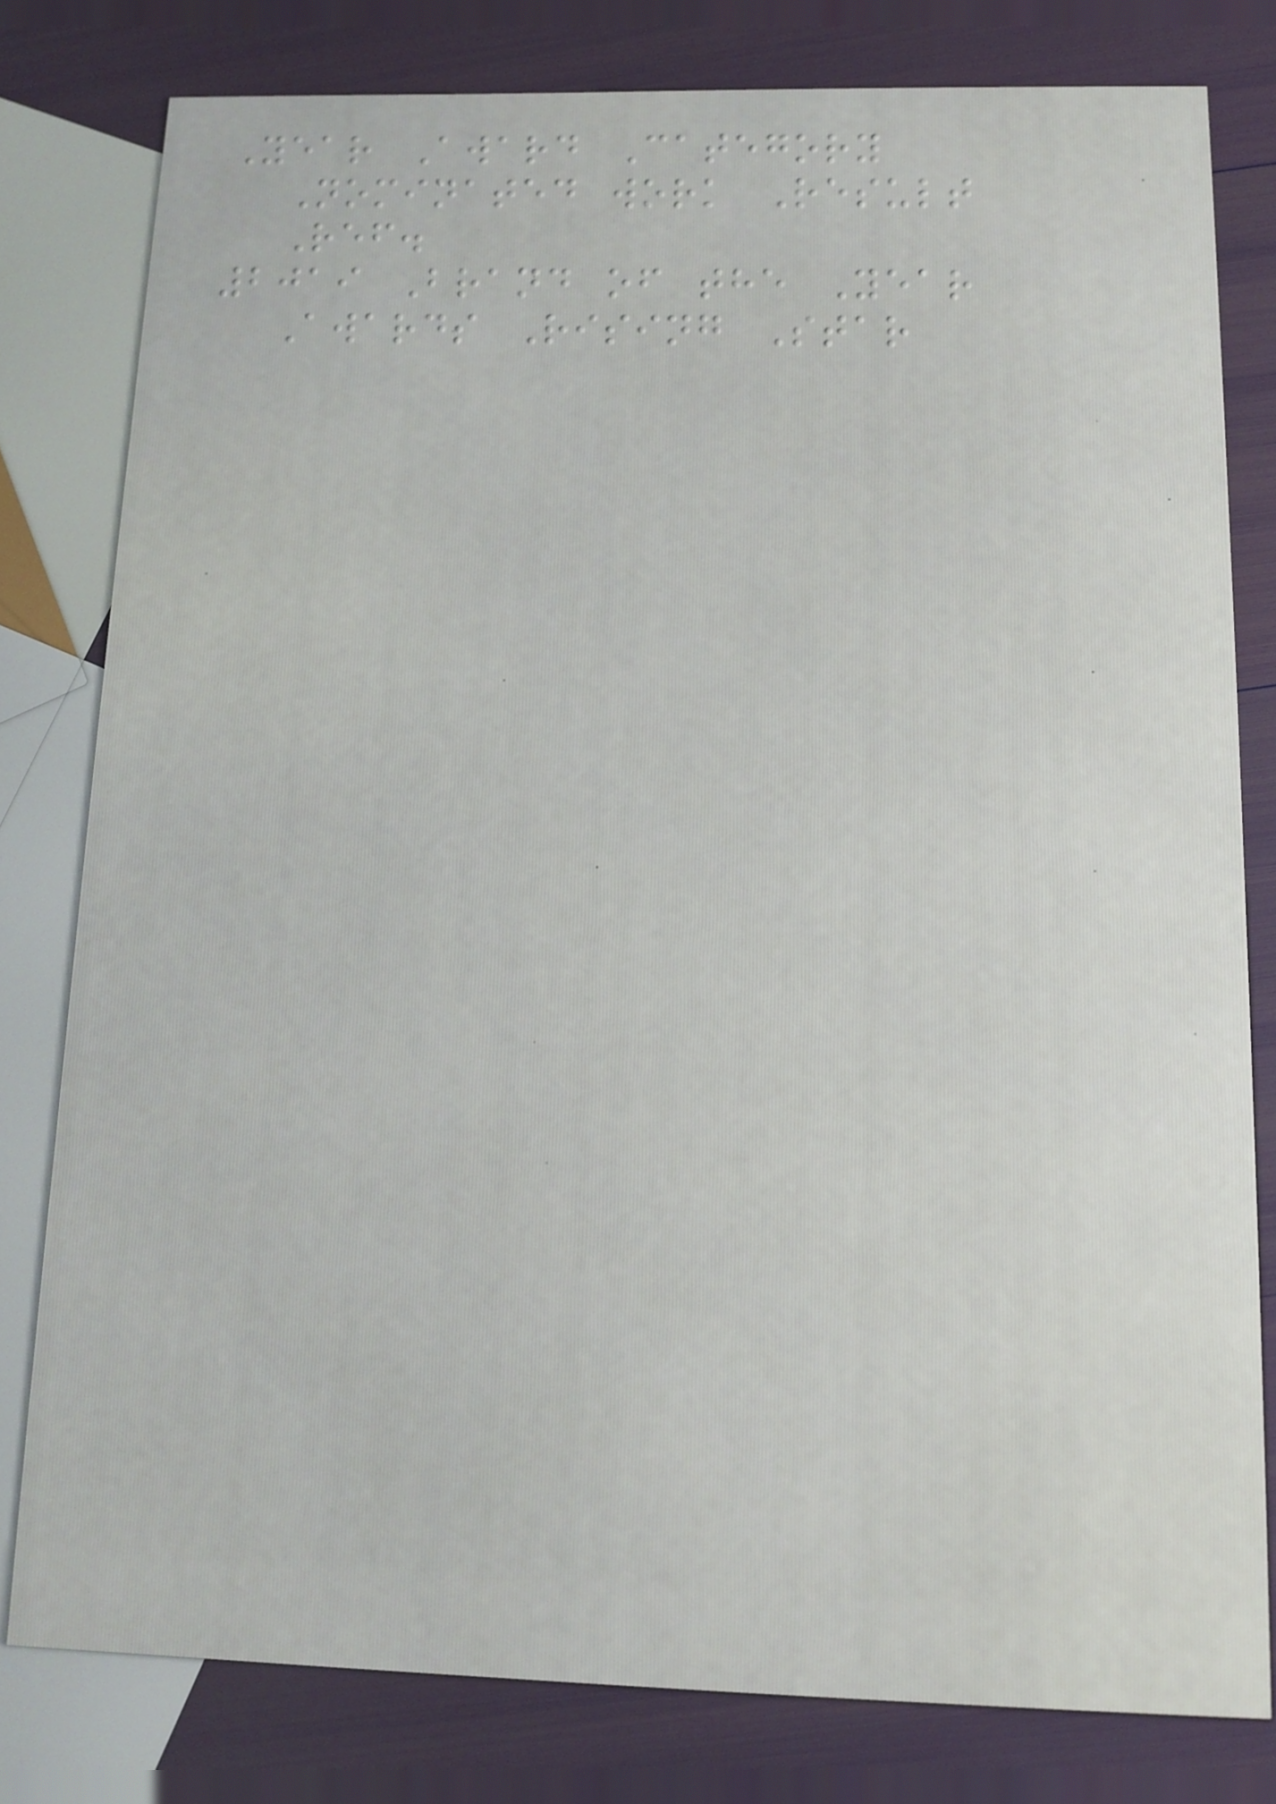Year Award Category
Nominated work Result
Ref.
2019 Brand of the Year
Awards Rising Star
